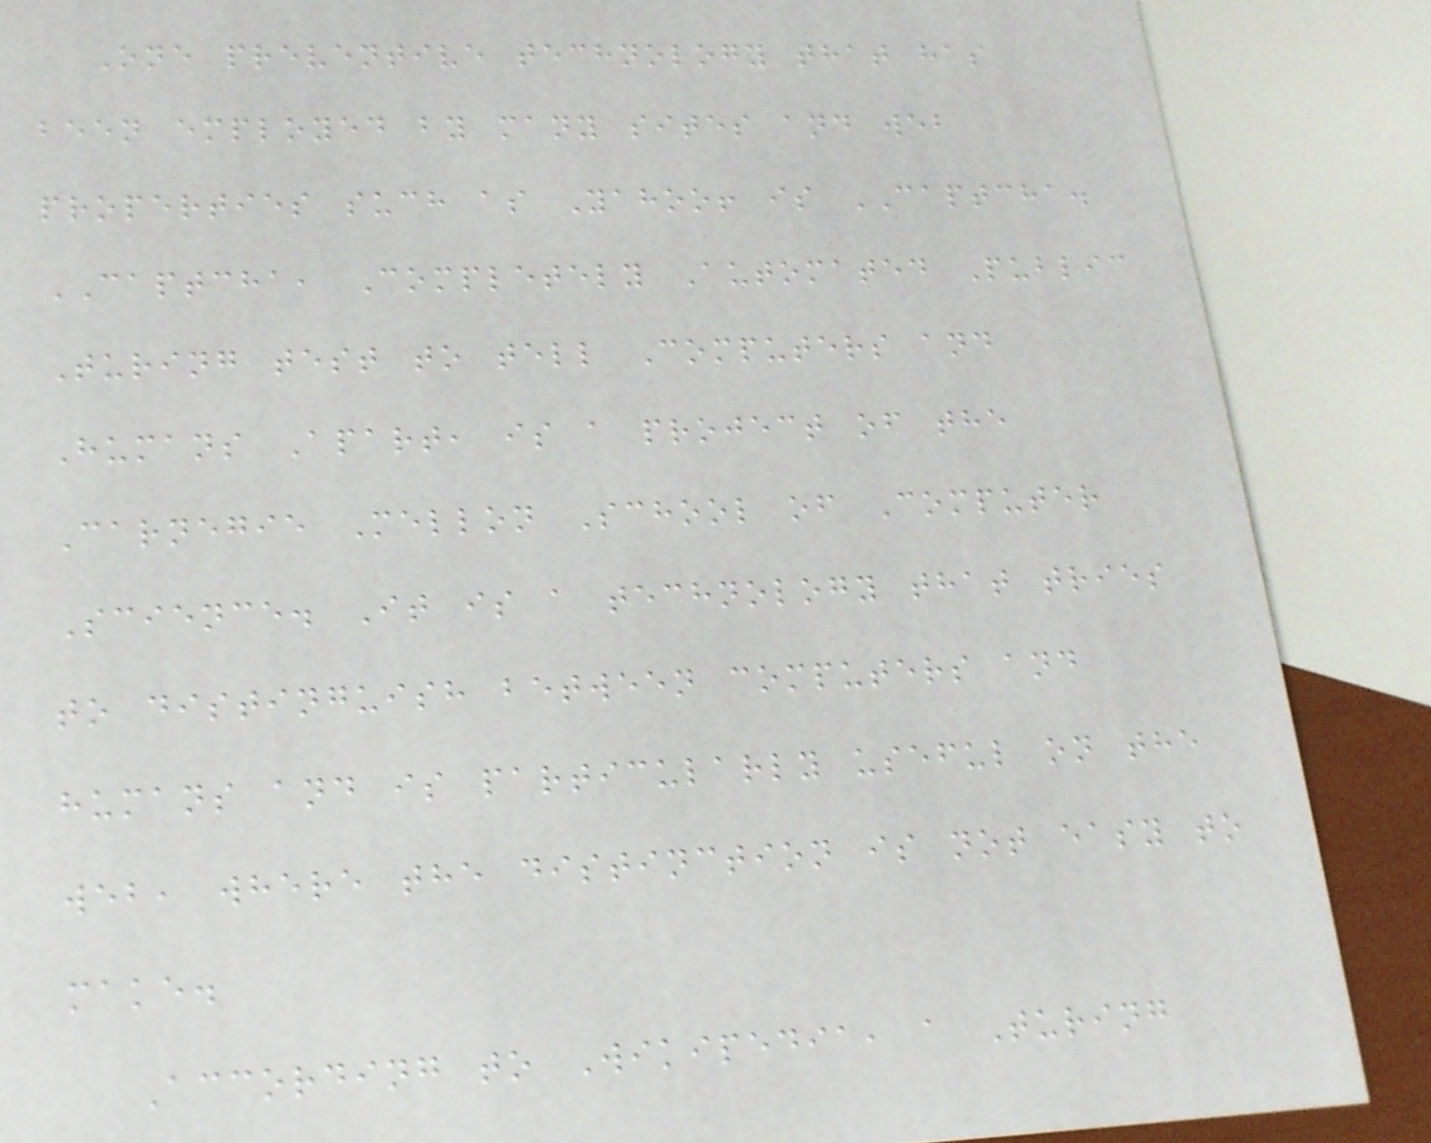One preventive technology that has
been employed by many sites and web
properties such as Yahoo! is CAPTCHA.
CAPTCHA, Completely Automated Public
Turing test to tell Computers and
Humans Apart, is a project of the
Carnegie Mellon School of Computer
Science. It is a technology that tries
to distinguish between computers and
humans and is particularly useful on the
web, where the distinction is not easy to
make.
According to Wikipedia, a Turing
